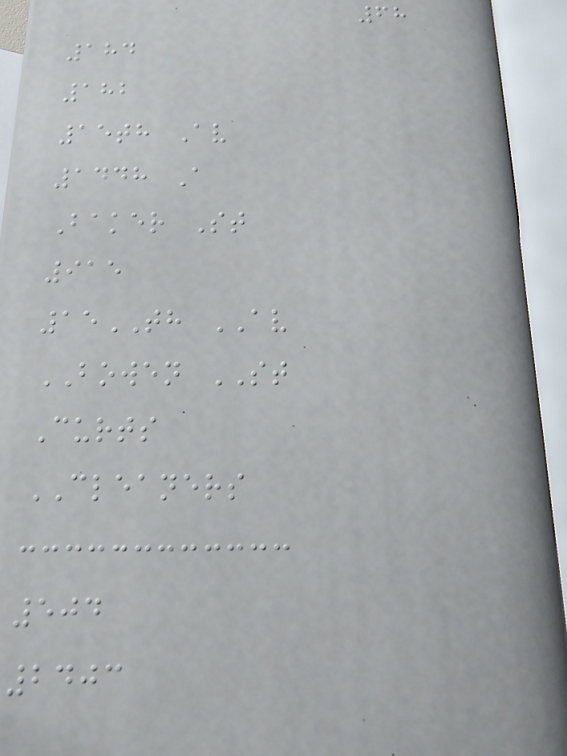68
184
182
15th Av
1448 A
Baker St
915
15TH AV
BOWEN ST
Curts
CLEANERS
504
2403
